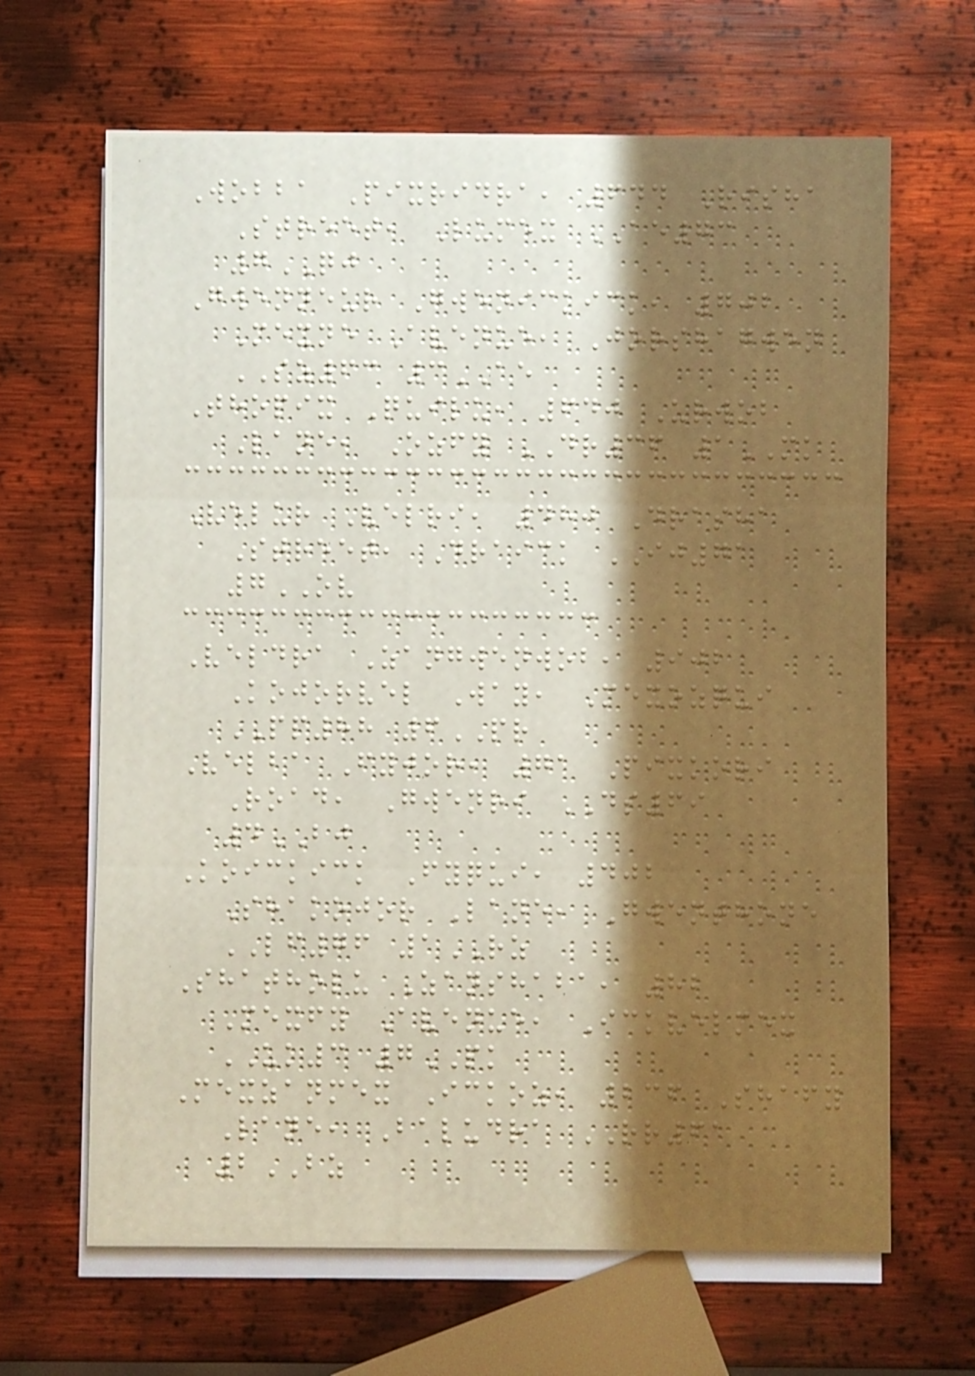Wobba Pixridra, 644 Risha
Street, Lumex AE73
7QJ
Gwenneur Gwenickick, 702
Mexne Avenue, Jorshagwen
SZ63 3AE
Thopix Quilu, 640 Urwob
Lane, Ozfy DR36 1MK
Velur Velri, 480 Drasha
Street, Draick IJ71
7OV
Veldra Zangwenwob, 902
Kojorvel Way, Mexozqui
PP88 6PR
Velba Fyjor, 71 Pixkori
Road, Gwenri DS69
4BJ
Koickick Fyqui, 402
Shakojor Lane, Gwenthone
LF76 1RZ
Shatholu Zanshaba, 82
Mexfy Avenue, Ickvelmex
UK3 7PK
Mexzanmex Ickoz, 236 Shafy
Lane, Baludra RR61
2BZ
